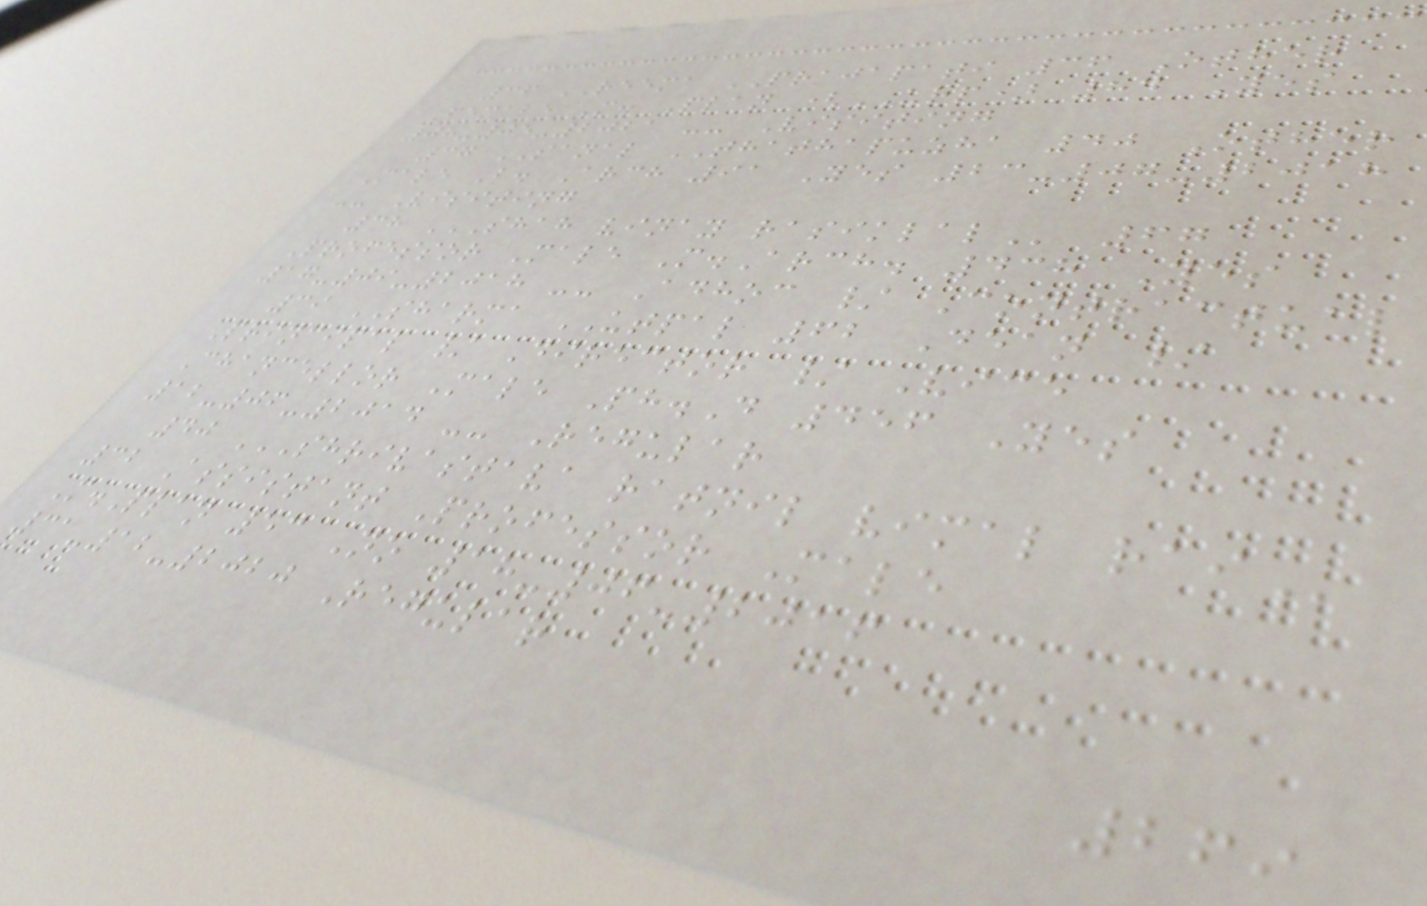36 REEMA PRAJAPATI 36 Other
Female M. Plan (URP) 84 Yes
08-05-2021 -- Visiting
37 SANAL THATHAPUZHA 40 Other
Male B. Arch 91 Yes 23-07-2018
-- Visiting
38 SHAH VINAY RASIKLAL 67
Professor Male M.Arch. 438 Yes
17-09-2018 -- Adhoc / Contractual
39 SHARMA UTPAL 62 Dean /
Principal / Director / Vice
Chancellor Male Ph.D 456 Yes
12-06-2014 -- Regular
40 SHRIVASTAVA RATNIL VIMAL RAI
32 Assistant Professor Male
M.Plan 53 No 18-06-2016
31-12-2020 Regular
269
